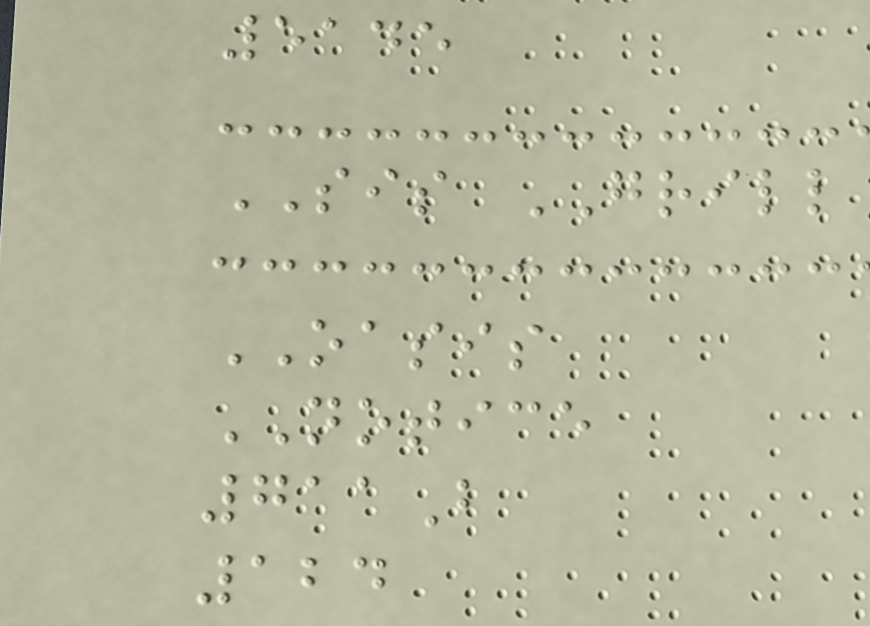5145
SIS GRILL
OASIS
NOTICE
711B
124
